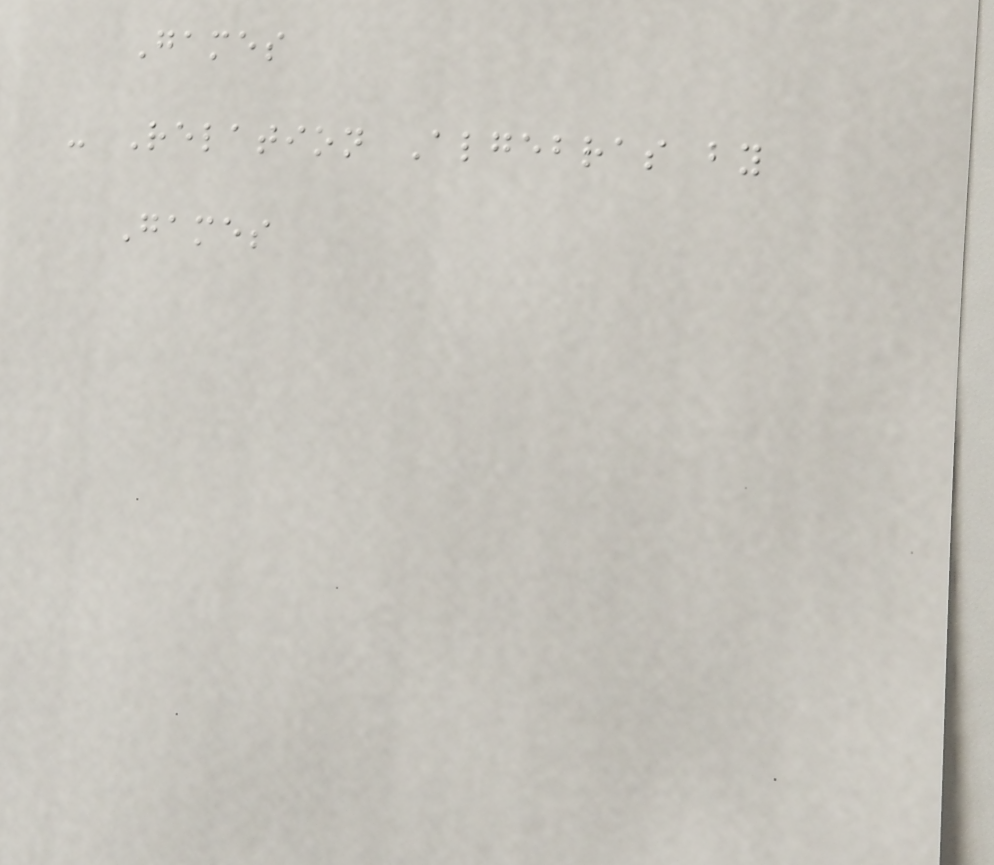Games
- Relation Algebras by
Games
